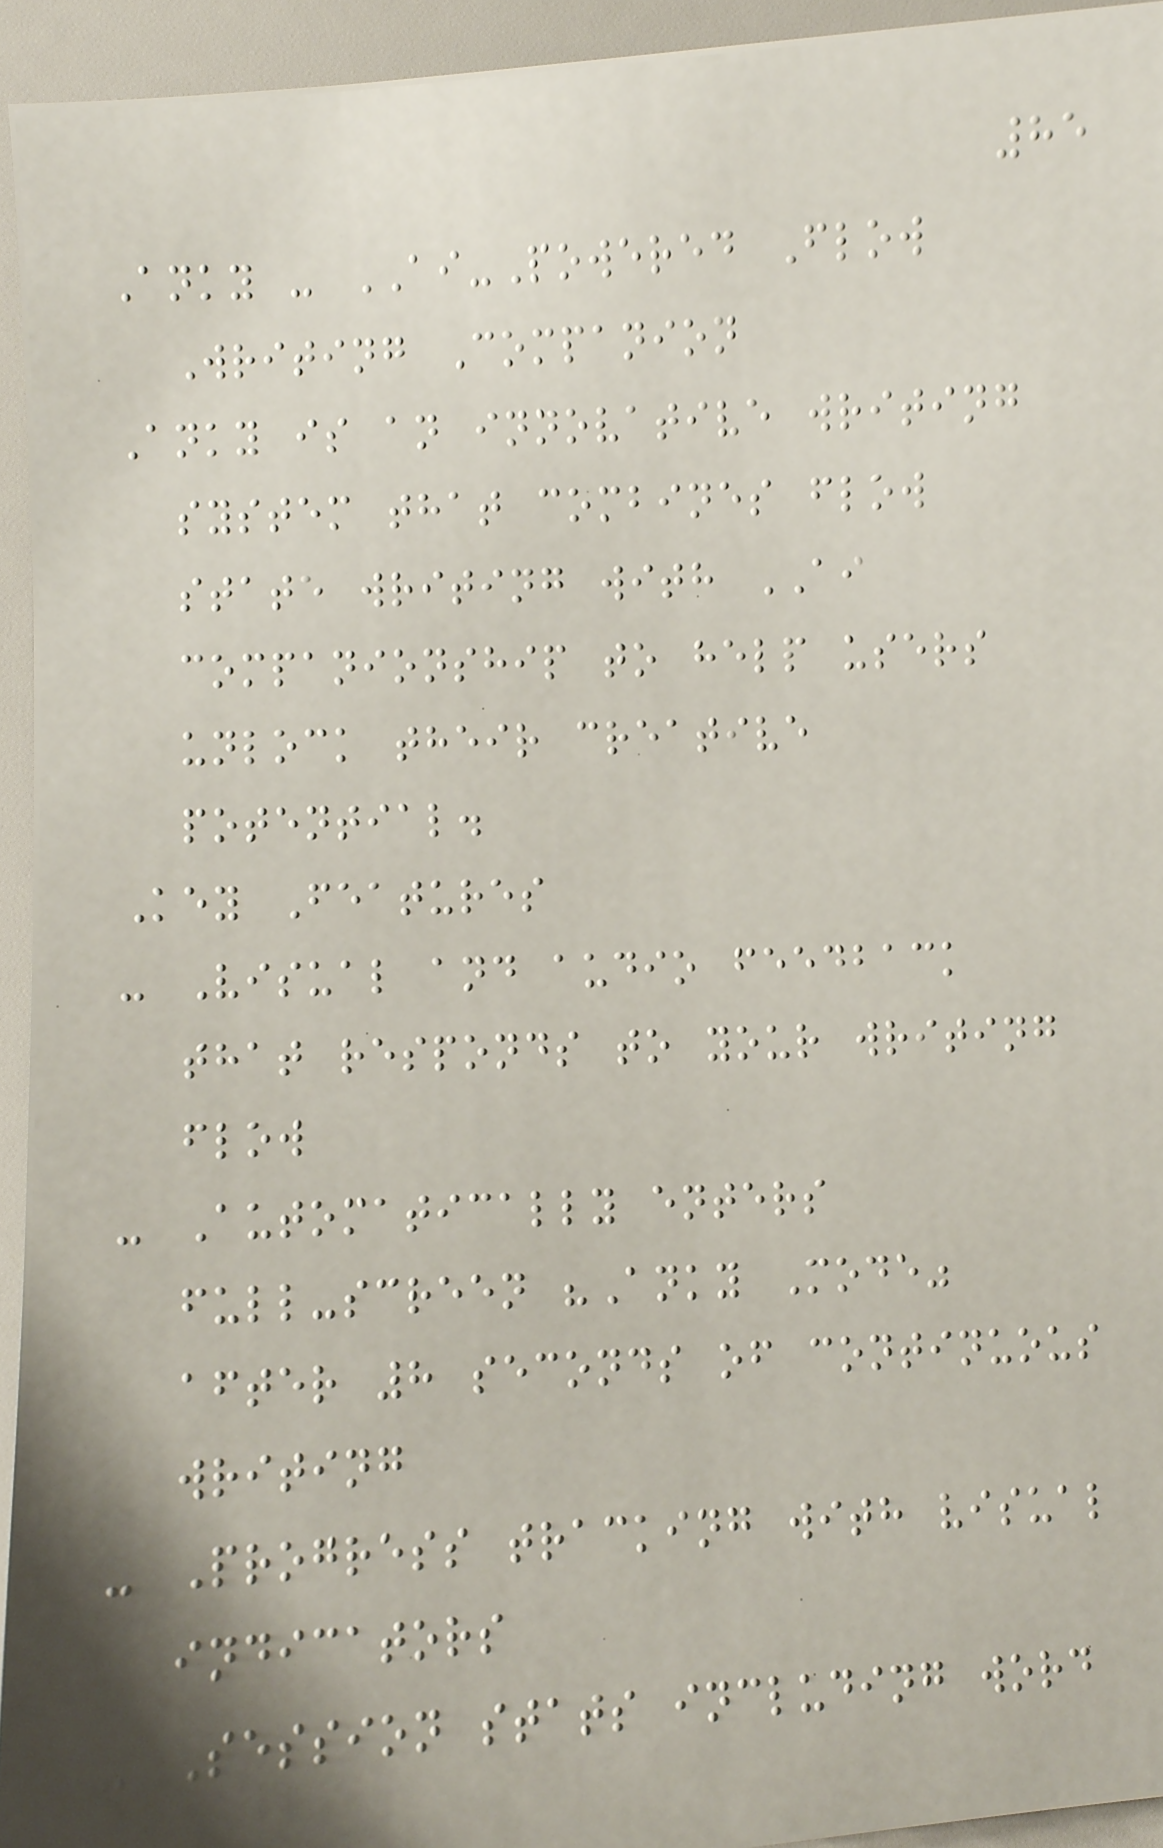85
Anky - AI-Powered Flow
Writing Companion
Anky is an innovative writing
system that combines flow
state writing with AI
companionship to help users
unlock their creative
potential.
Key Features
- Visual and audio feedback
that responds to your writing
flow
- Automatically enters
full-screen "Anky Mode"
after 8 seconds of continuous
writing
- Progress tracking with visual
indicators
- Session stats including word
